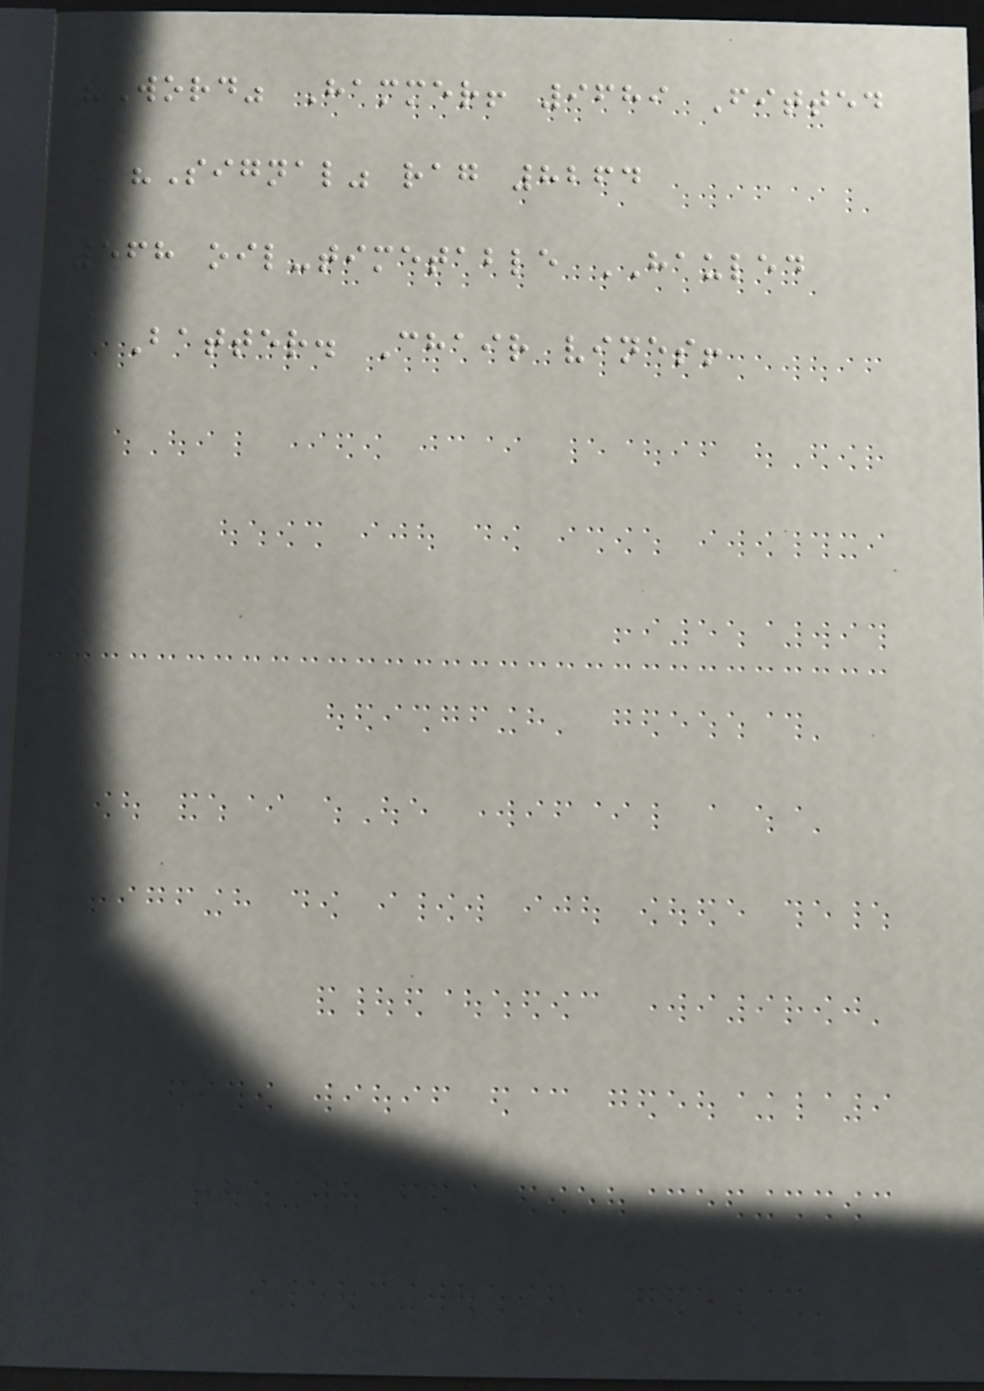"Word" Hammer! 9689 Fitted
"Signal" rag 8264
568 oil-timetable HAULED
Batter. Chair vines!
